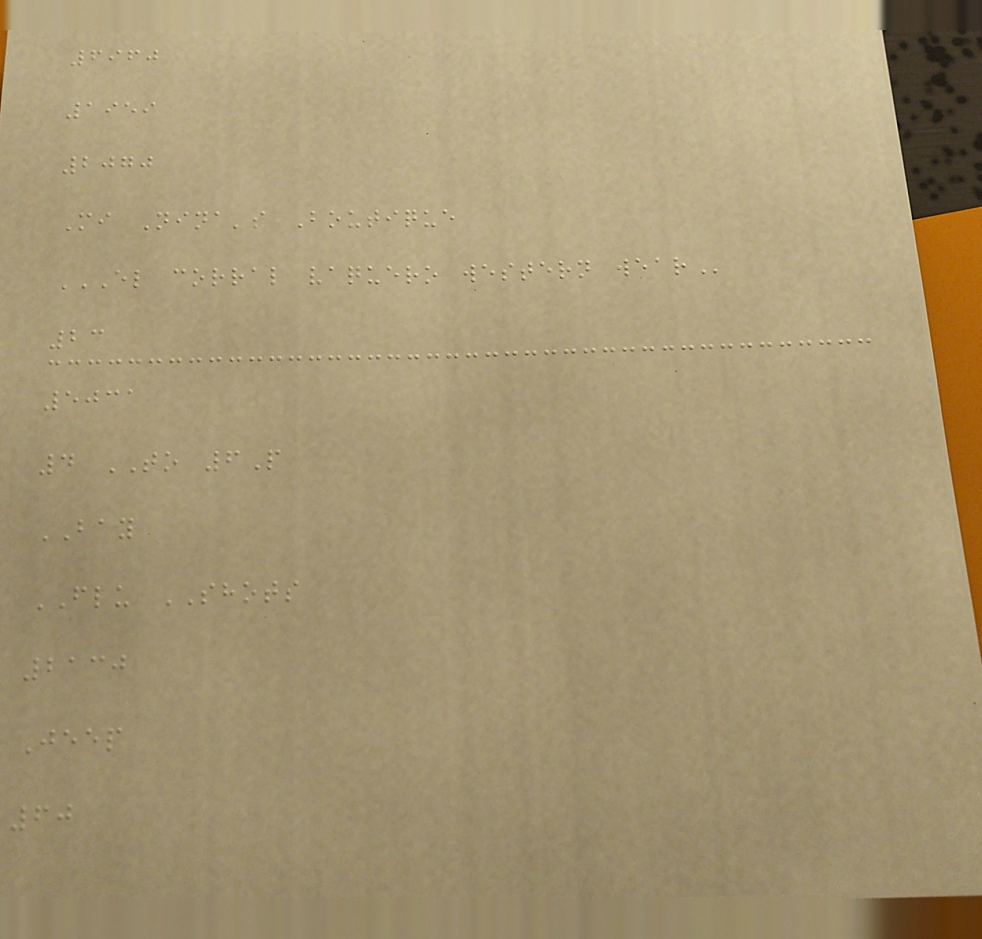6960
1959
2070
Mi Nina's Boutique
EL CORRAL VAQUERO WESTERN WEAR
23
5031
4 TO 6P
BAY
FLU SHOTS
2130
Jeep
60
